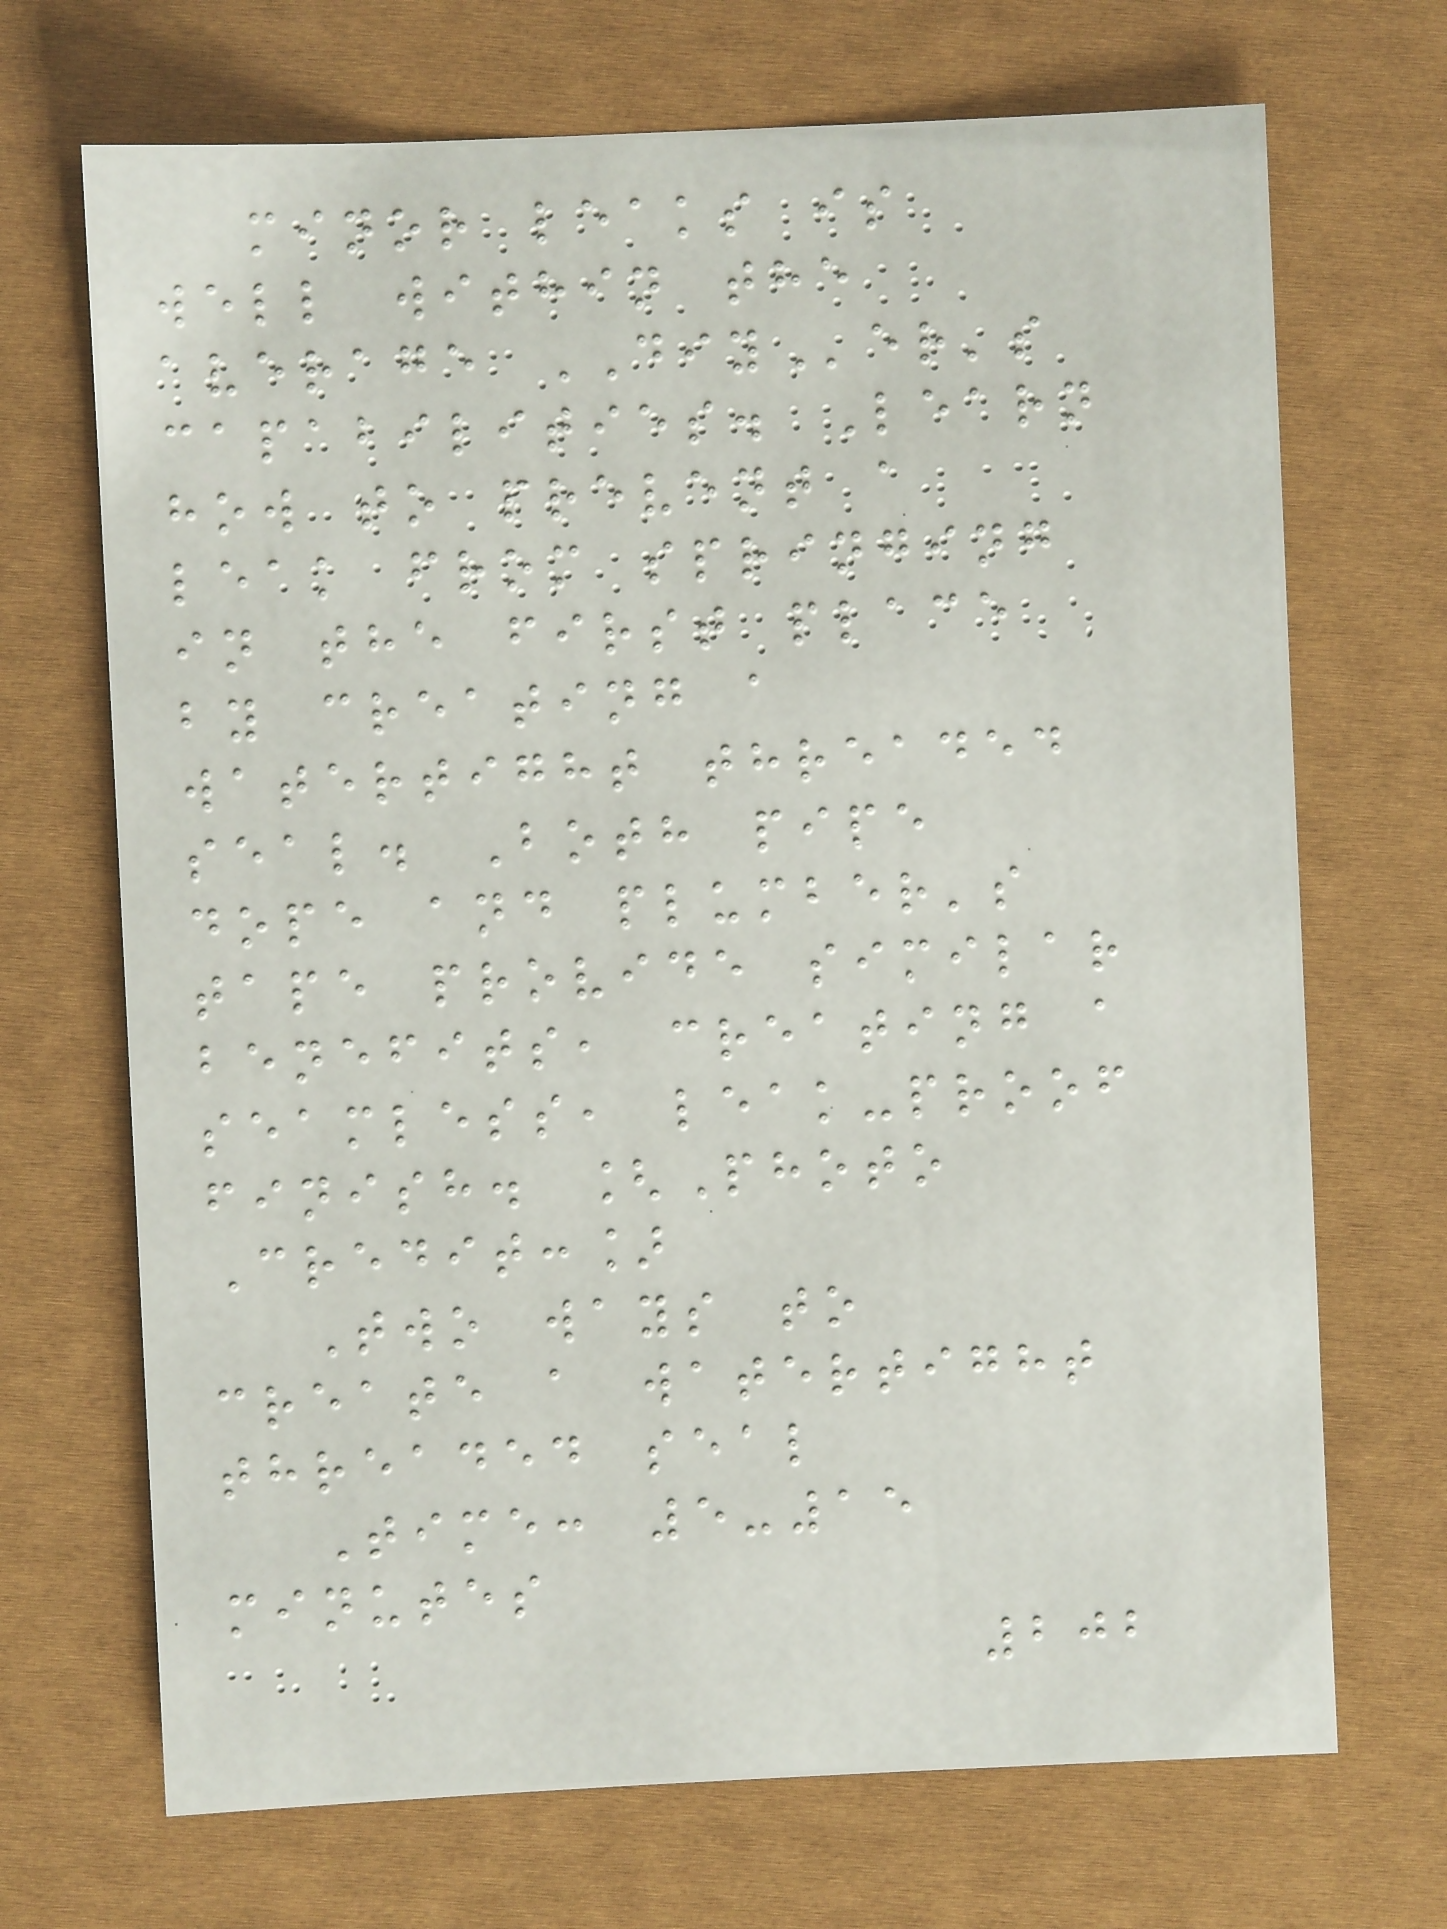minor leaks is
well within the
average DIYer's
capabilities. Learn
how to prevent a
leak from springing
in the first place
by creating a
watertight threaded
seal. Both pipe
dope and plumber's
tape provide similar
benefits, creating a
seamless, leak-proof
finish. [Photo
Credit:]
Two ways to
create a watertight
threaded seal
Time: 5-15
minutes
202
